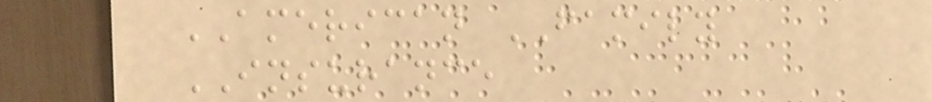AMERICAN FAMILY
INSURANCE
